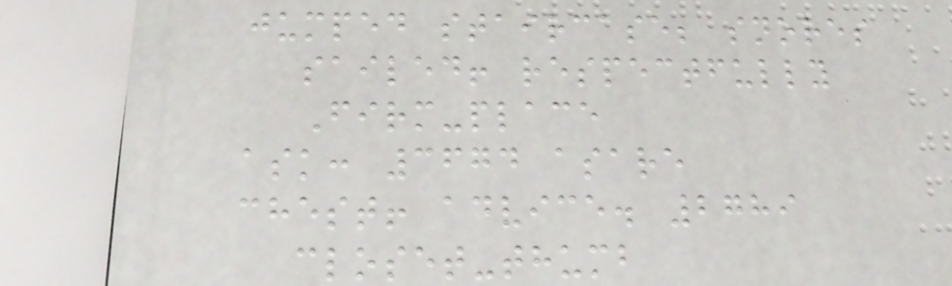jumped staircase; snores
sailed! respectfully
Firm-place
ask: 3674 asare
chest! advice. 2789
closet-thumb
